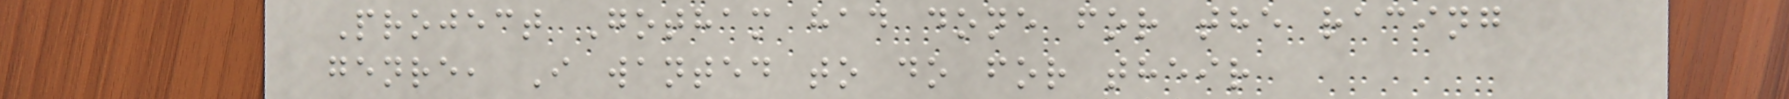Project Gotham had done for the racing
genre, I wanted to do for their
